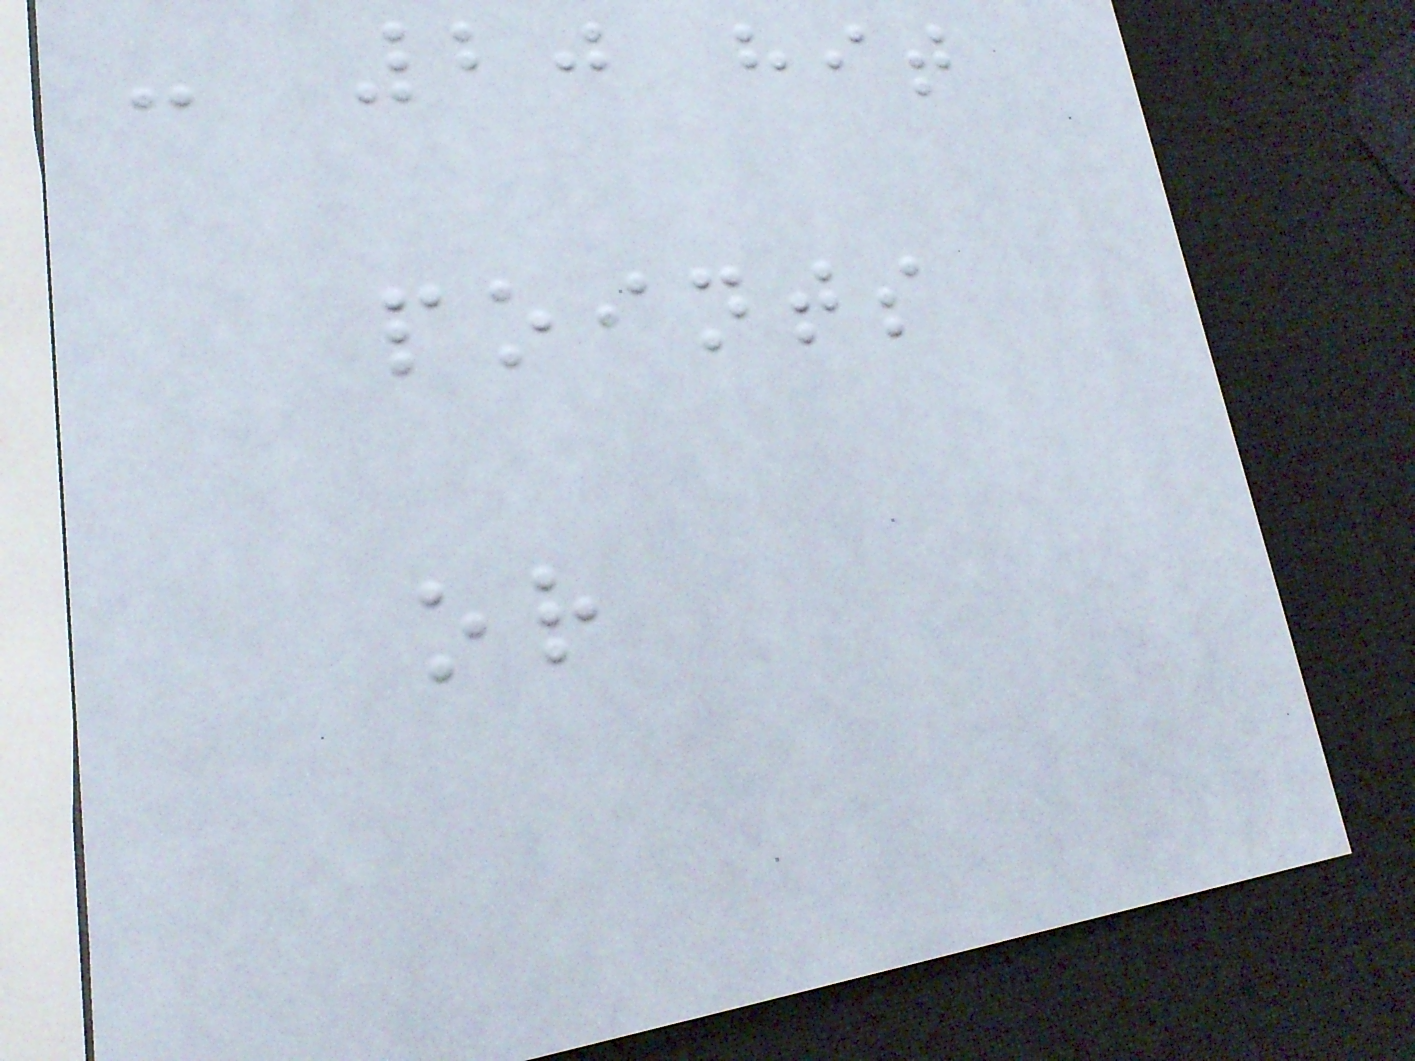- 20 hit
points
or
